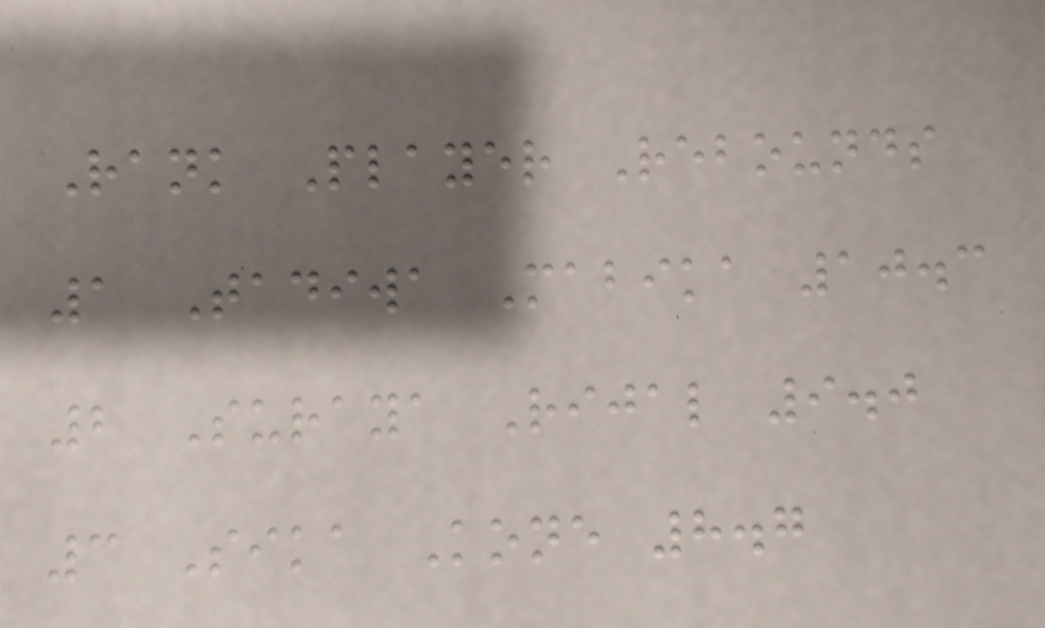Rank Player Rebounds
1 Tadiwa Mabika 10.3
2 Suraya Rijal 9.0
3 Sika Kone 8.7
